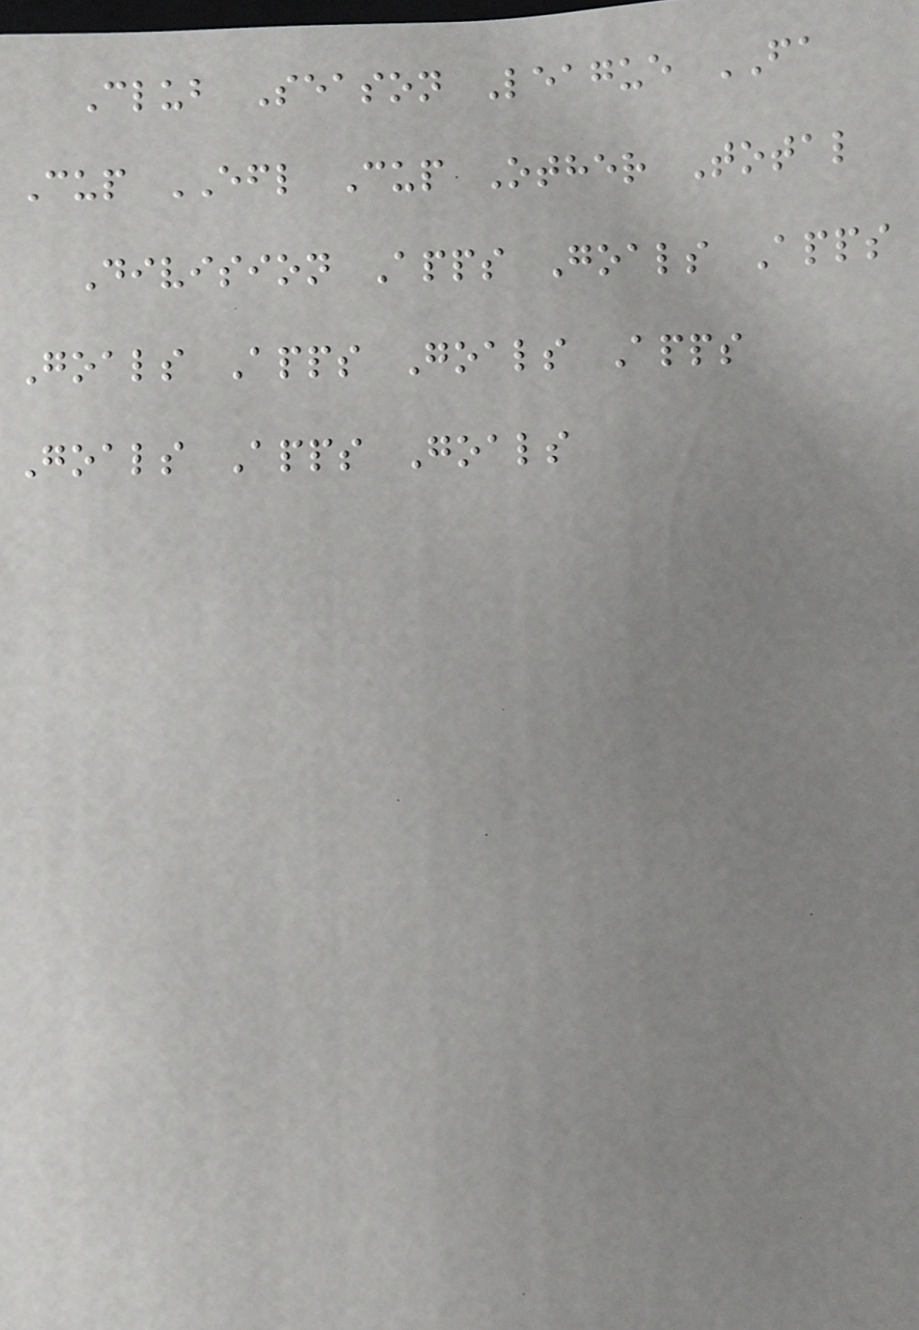Club Season League FA
Cup EFL Cup Other Total
Division Apps Goals Apps
Goals Apps Goals Apps
Goals Apps Goals
